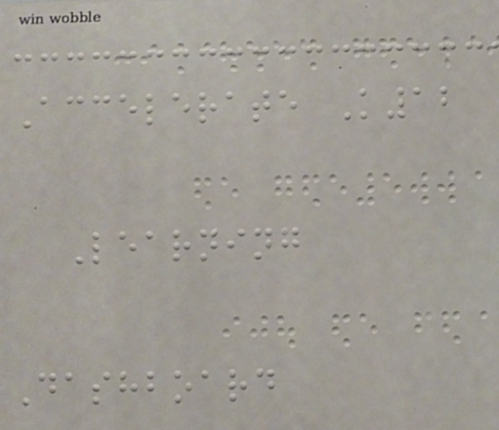Accelerate K12
Learning
Dashboard
